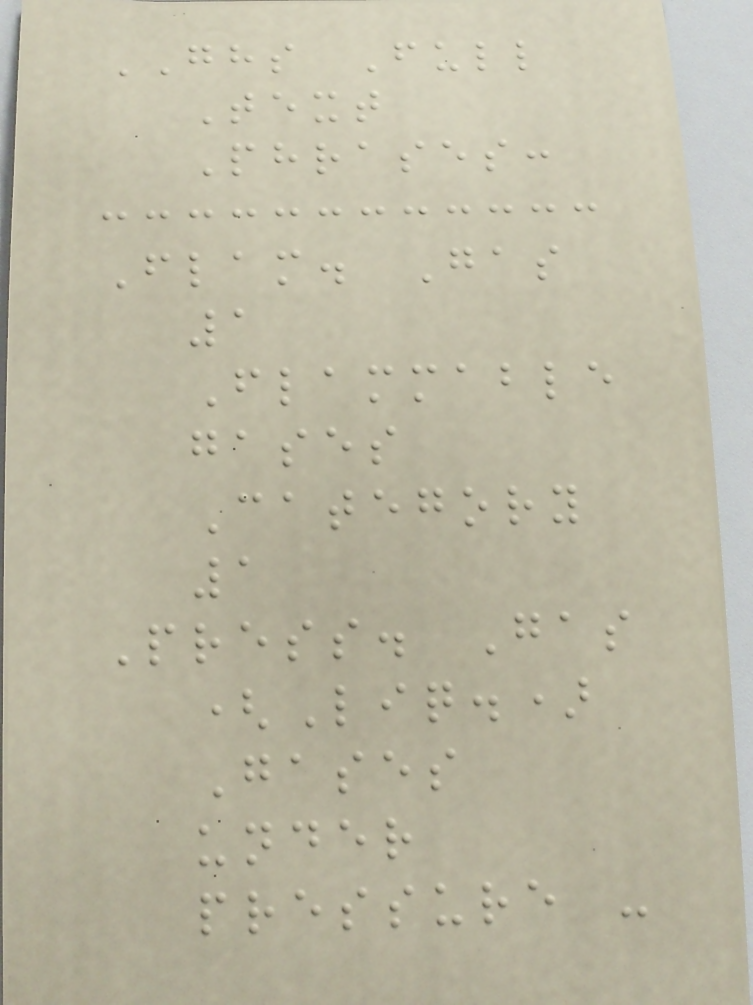GHS Full
Text
Phrases:
Flam. Gas
1
Flammable
gases
Category
1
Press. Gas
(Liq.)
Gases
under
pressure -
